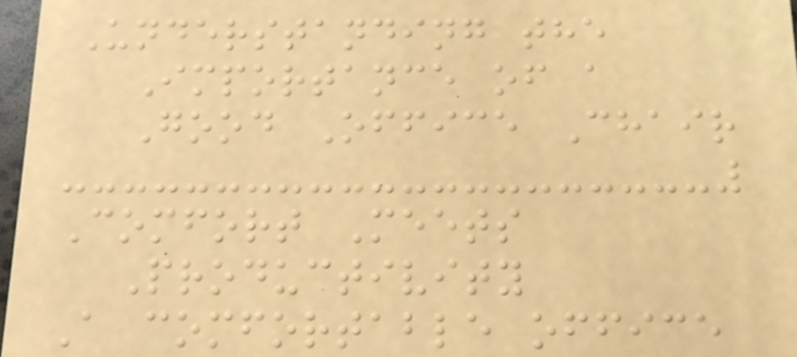Understanding the
Importance of a
Good Office Chair
Comfort Meets
Productivity
A comfortable office
